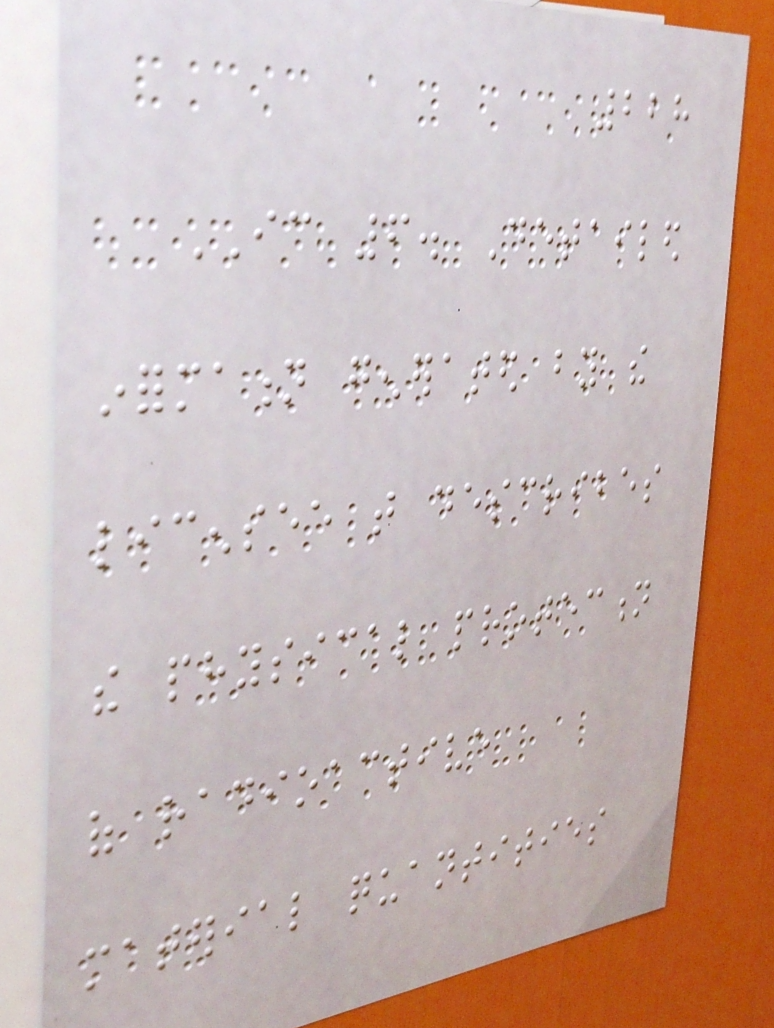228
IC 6. Detailed
information generated by the
licensee that describes
the physical protection
of radioactive
material quantities
